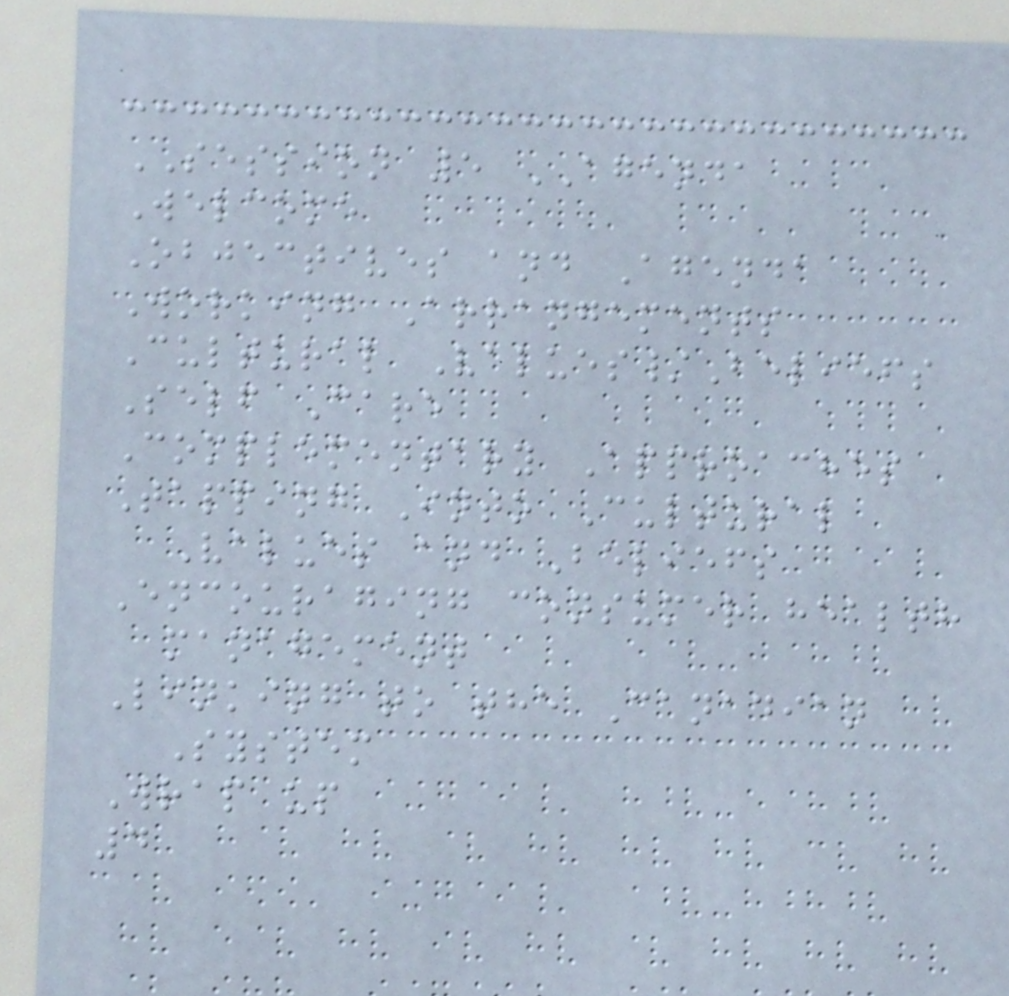SESSION 5 AGENDA
Welcome
Objectives and Agenda
Working Arrangements
Cultural Values/Beliefs
Self Care
Complementary Approaches
Tapping Into Cultural
Values and Beliefs
Encouraging consumer health
management
Linking to the Canadian
System
Wrap up
4
